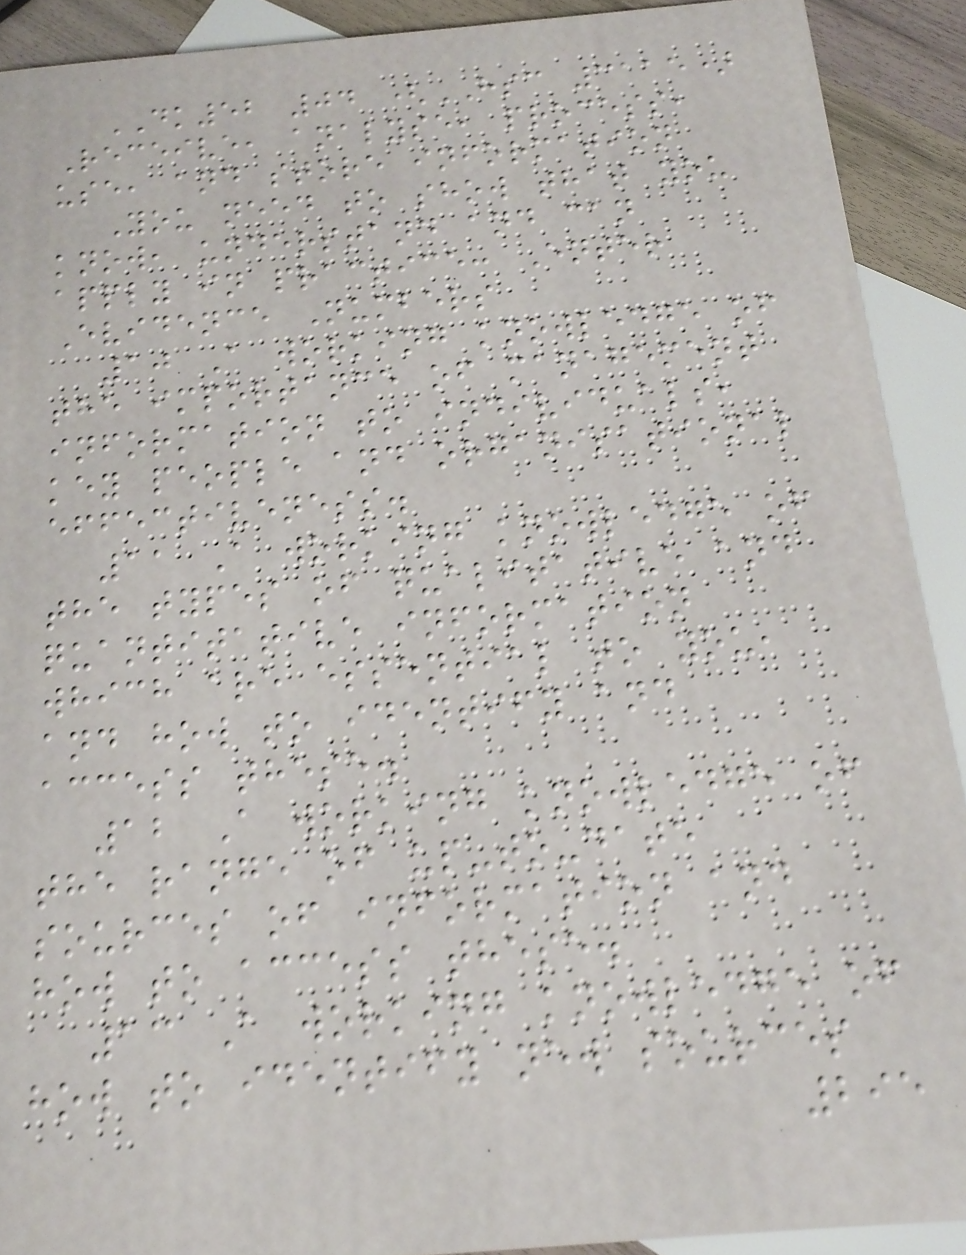DK52 04 (HSC 3115)
Receive, analyse, process,
use, and store information
You need to show that you
know, understand and can
apply in practice: Enter
Evidence Numbers
10 A working knowledge of
the importance of management
information to individuals,
key people and organisational
effectiveness.
11 A working knowledge of
the types of qualitative and
quantitative information
which are essential to you,
and how to identify and
access these.
12 A working knowledge of
the range of up-to-date
sources of information and
how to access these.
13 A working knowledge of
how to identify new sources
295
